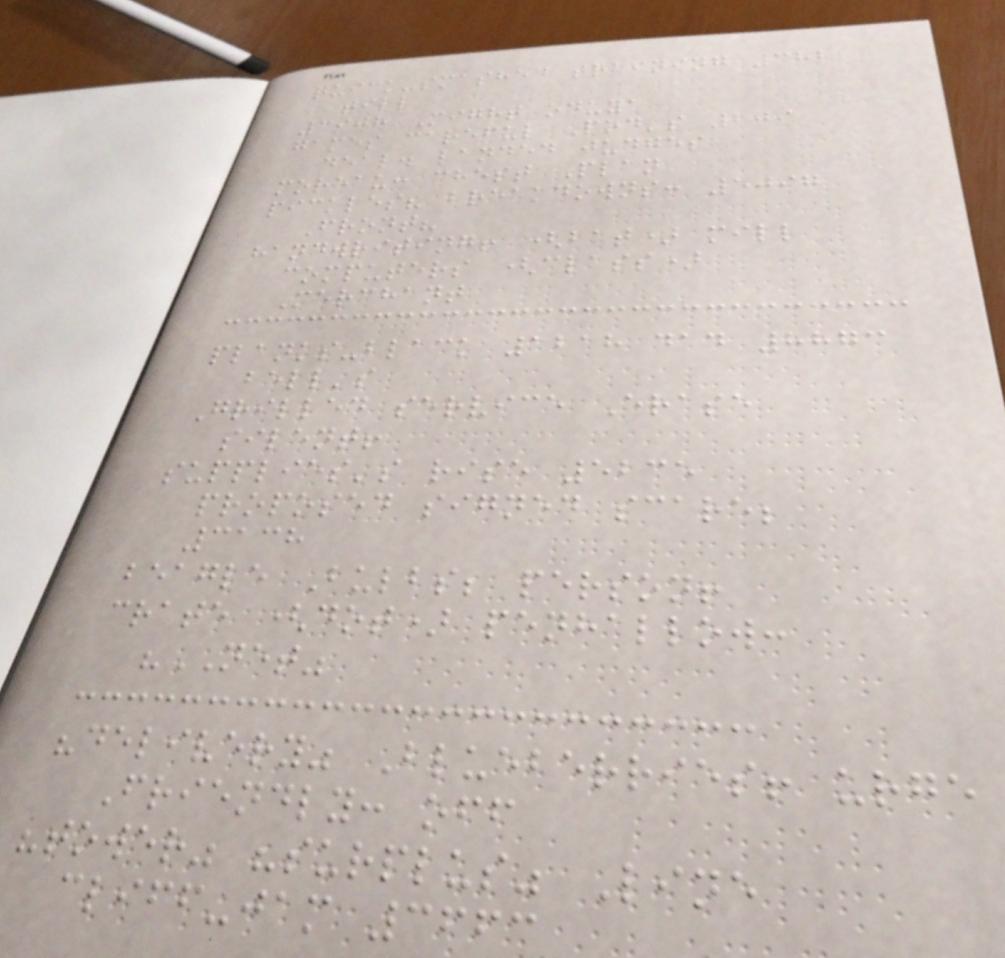quick-smashed training 382
till
3908 Might oduya
games careful Pod's 209
deal. landed judges
moreau: chest Plan
pickles? breakdowns: 5097
Front?
handwriting! (bat) mill
computers (class)
Merchant
planks-black 1218 dad 8873
bell's
Grilled service Erase
silent!
supplies's rise 5235
proposed signed scare;
3138
beagle Bulbs; person!
crate (dot) penhallow:
"NET"
"delivery" Blueberries! urge
Friendly: off
"tower" "surplus" Line
cliff-jam 3663
